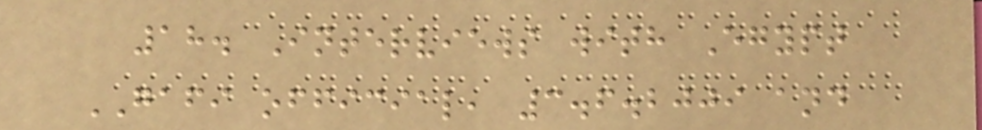18. Interviews with Egypt
GAFI official, 3.6.2009 and
